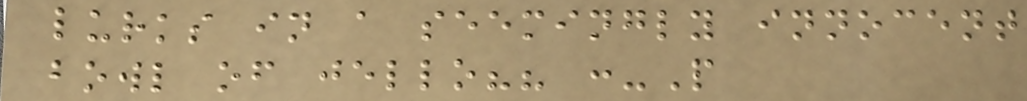lurks in a seemingly innocent
bowl of jello?? :-P
